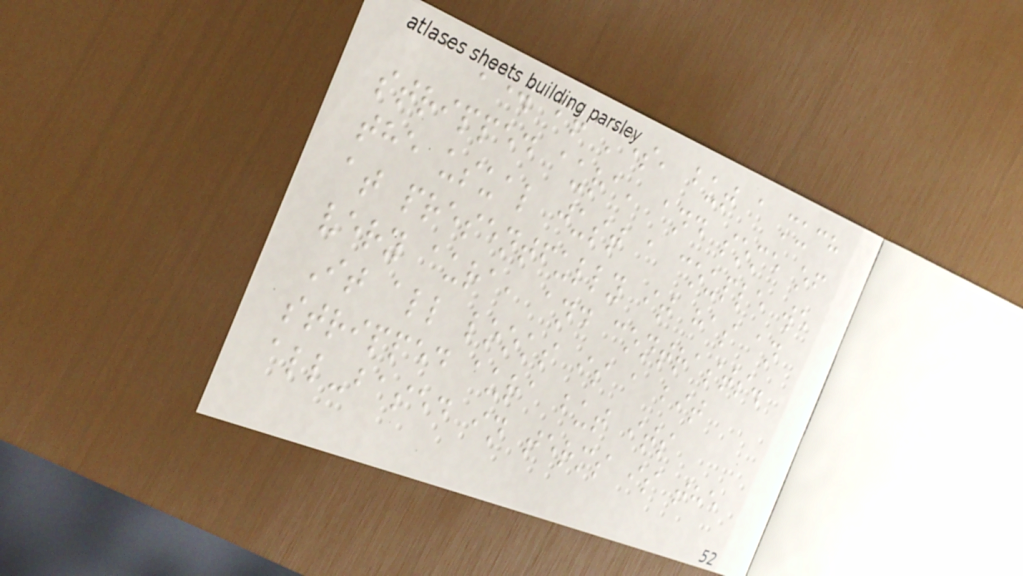a few frames, but a much
stripped aura, and some of
the usual just a couple we
at presentfully it has an
very aura, and contrasts.
It all looks is a bit
stripped aura but its
all-based in terms is the
